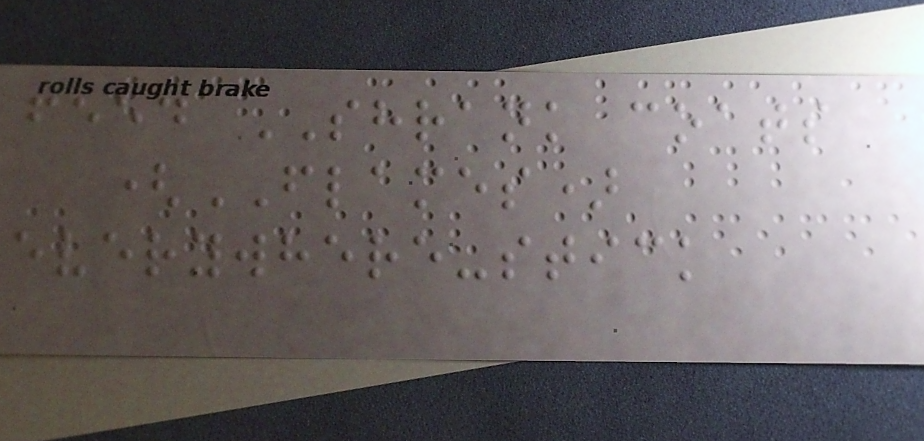feed SHRANK coats
(FLAMES)
everywhere-stick
